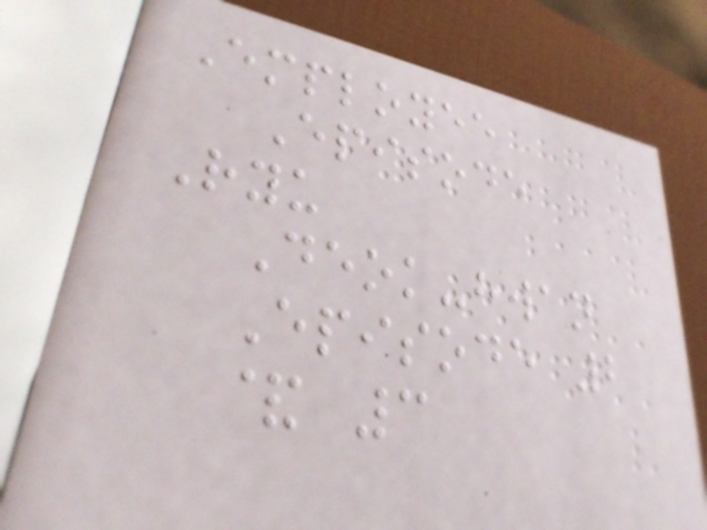Employee
Episode
Ryu
Deok-hwan
Episode 2
& 3
